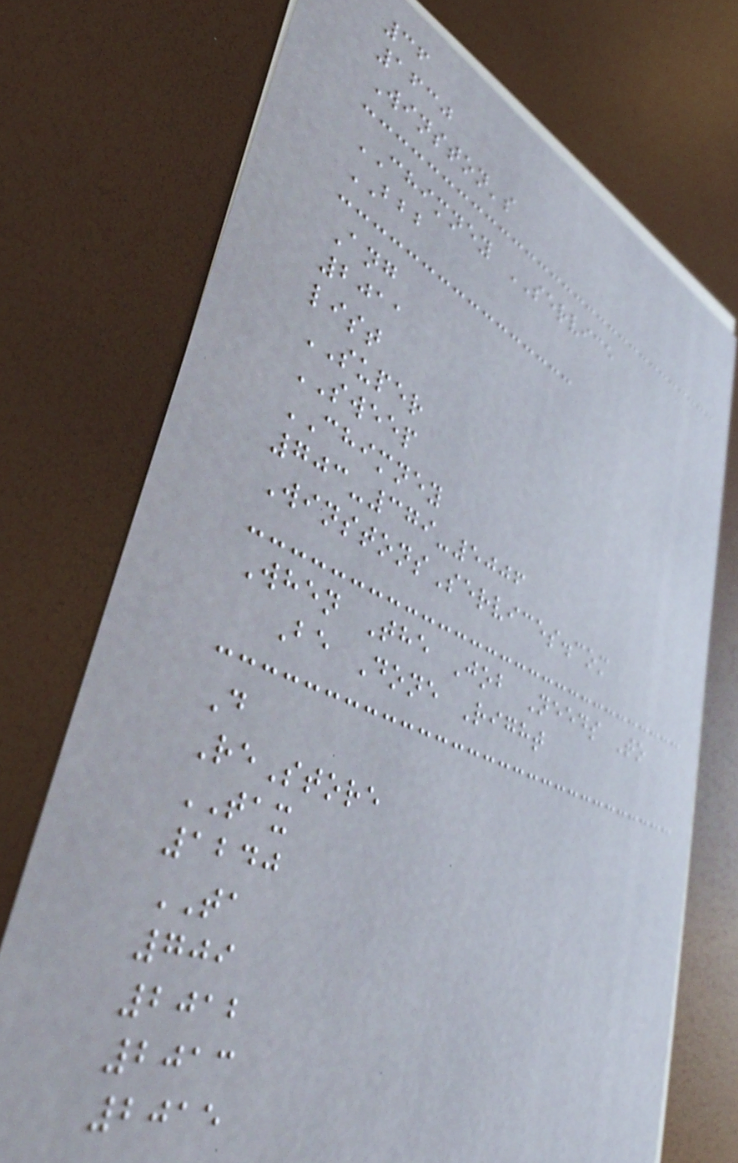36
1630
Winston's
CHIMNEY SERVICE
BBB
Ang
2011
list
SUPER
SWEEP
CHIMNEY
703-379-5006
WinstonsServices.com
When The Job Needs To
Be Done Right
D
ReStore
TAX
1240
TA
709
2012
2013
2015
